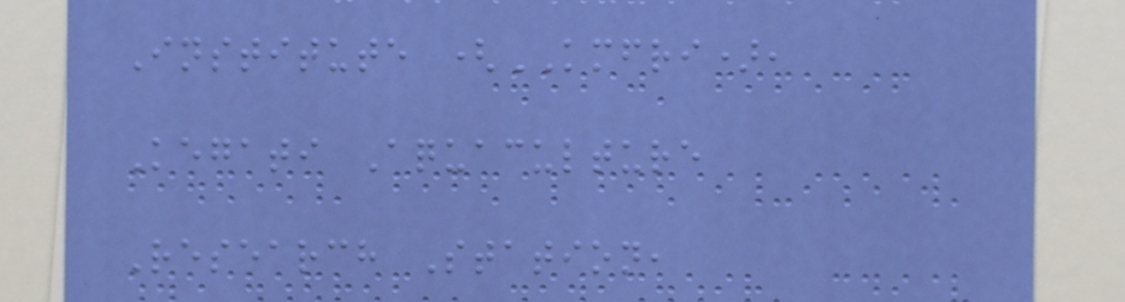Institute (KMFRI),
Kegati Aquaculture
Research Station,
